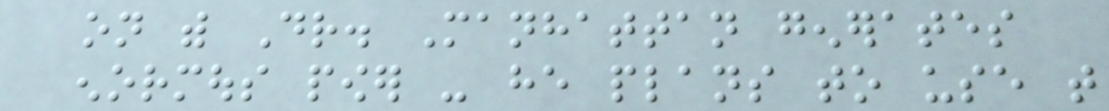on with Dr. Manhattan generates
enormous power - he plans to use that
